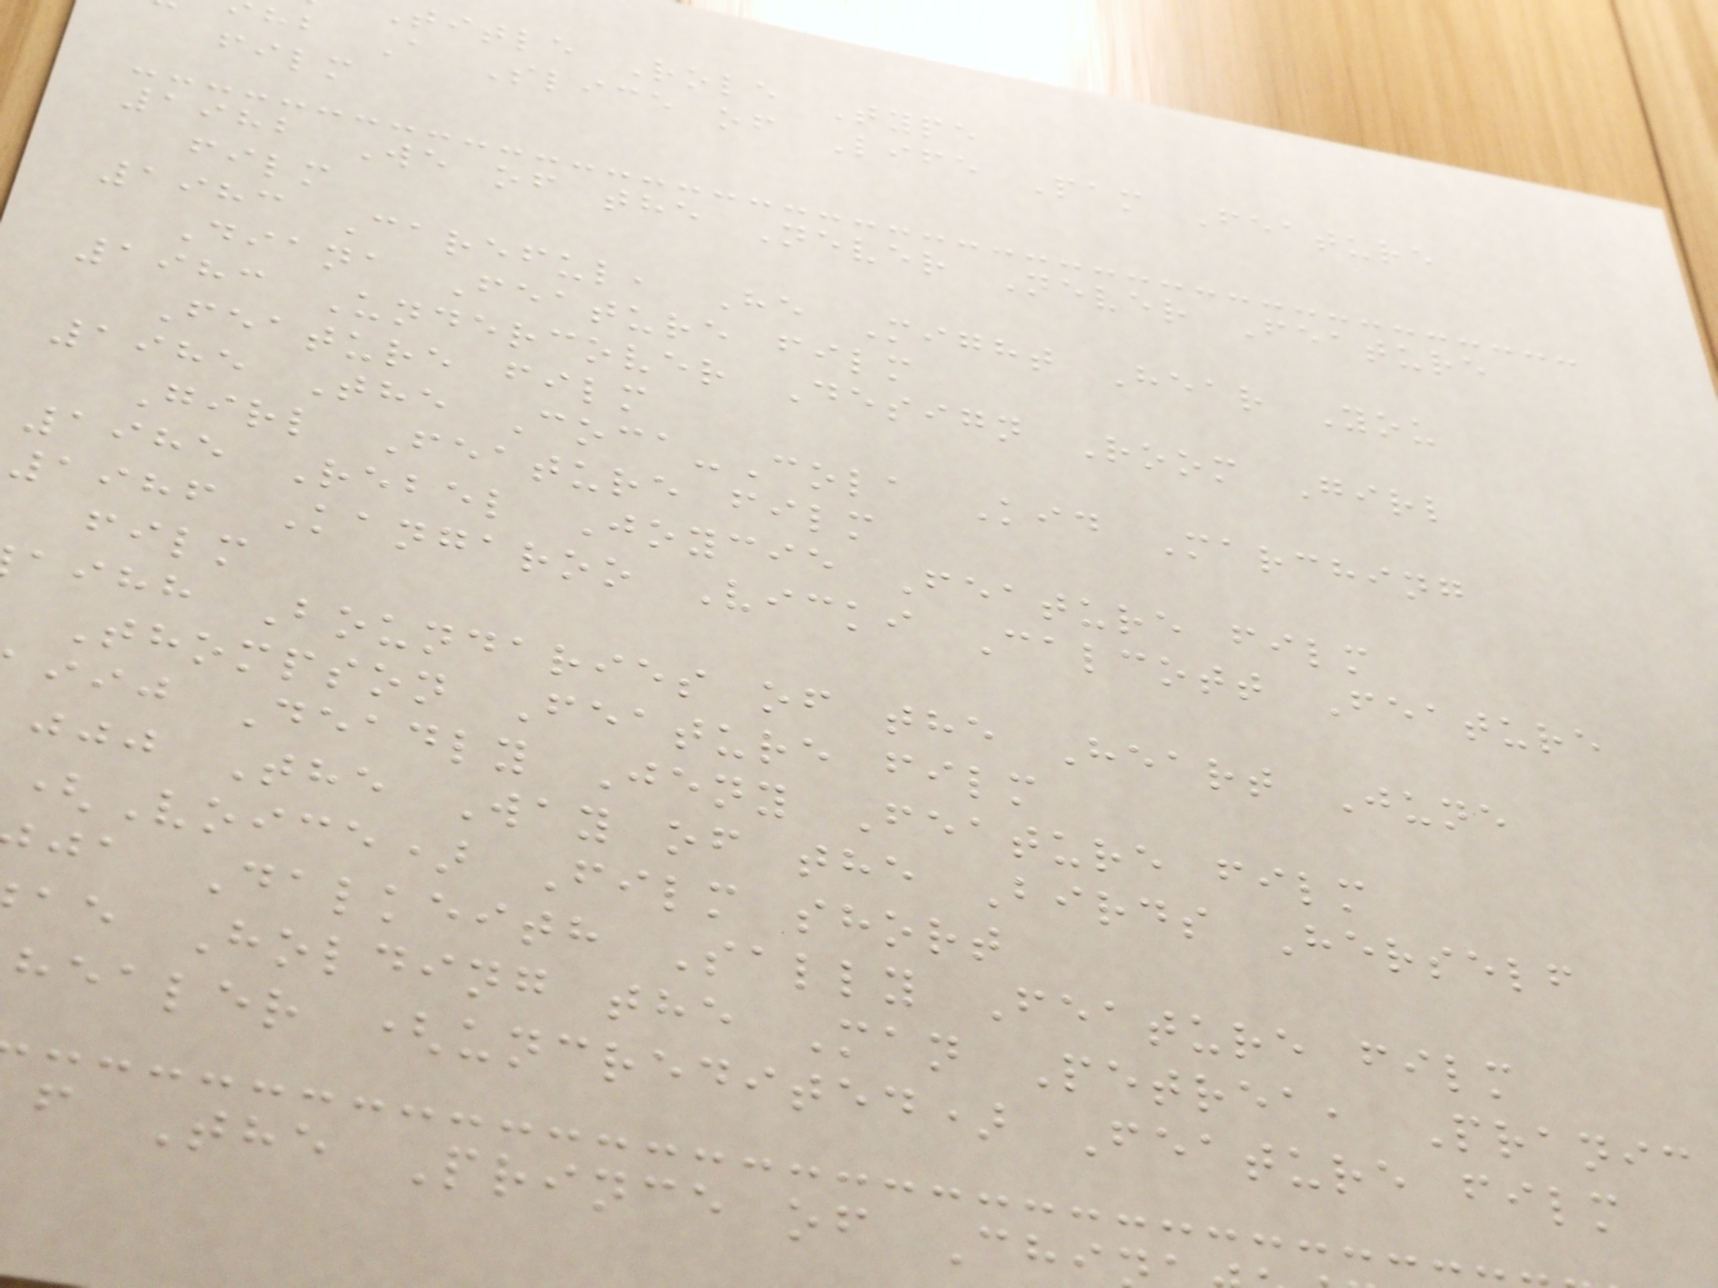title Role Type
hb A Slice of Life Pam Feature
film
1982 We of the Never Never Feature
film
1983 Careful, He Might Hear You
Diana Feature film
1983 Undercover Design Room Girl
Feature film
1985 The Coca-Cola Kid Marching
Girl Feature film
1985 Rebel Joycie Feature film
1986 Kangaroo Vicki Calcott Feature
film
aihh Boundaries of the Heart June
Thompson Feature film
iij Deadly Jeny Feature film
jjj The Way of the Birds Herself
(Voice) Film short
ja Dalkeith Sally Feature film
ae Holding the Man Petrea, Pranic
healer (uncredited) Feature film
f The Prince of Chi
